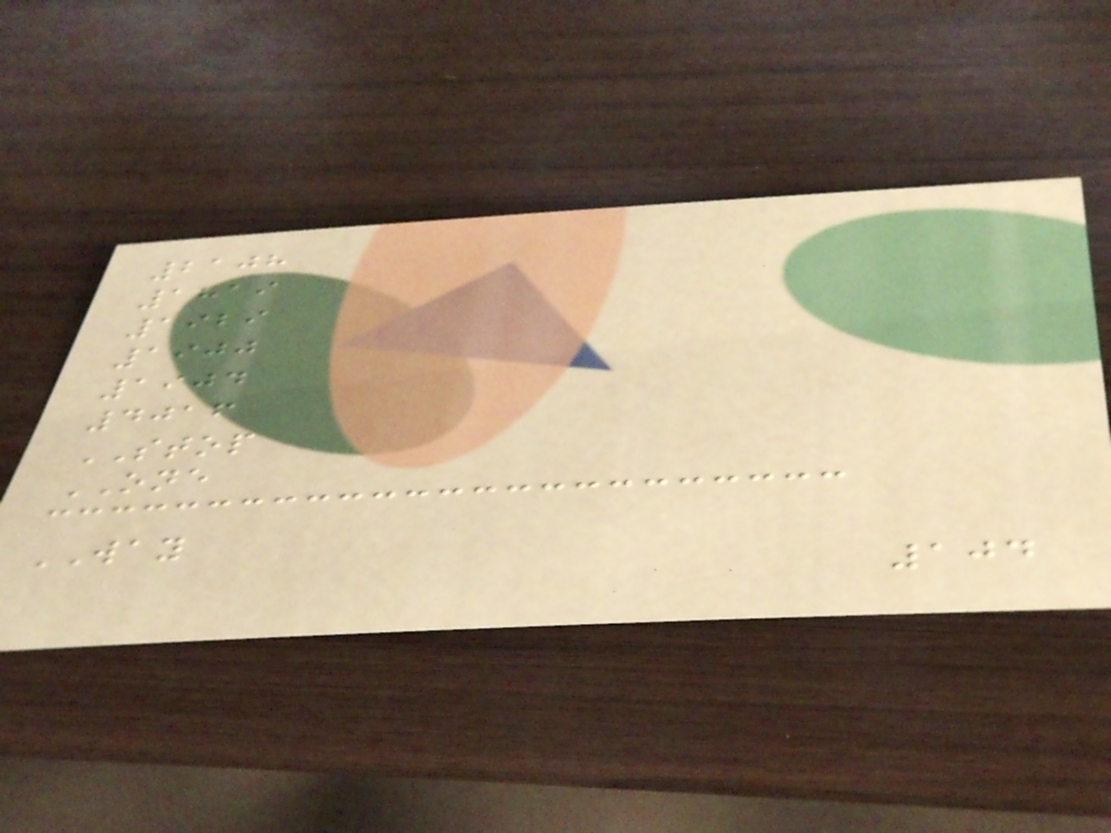2108
1819
1929
1900
1904
4016
STOP
ONE
WAY
104
